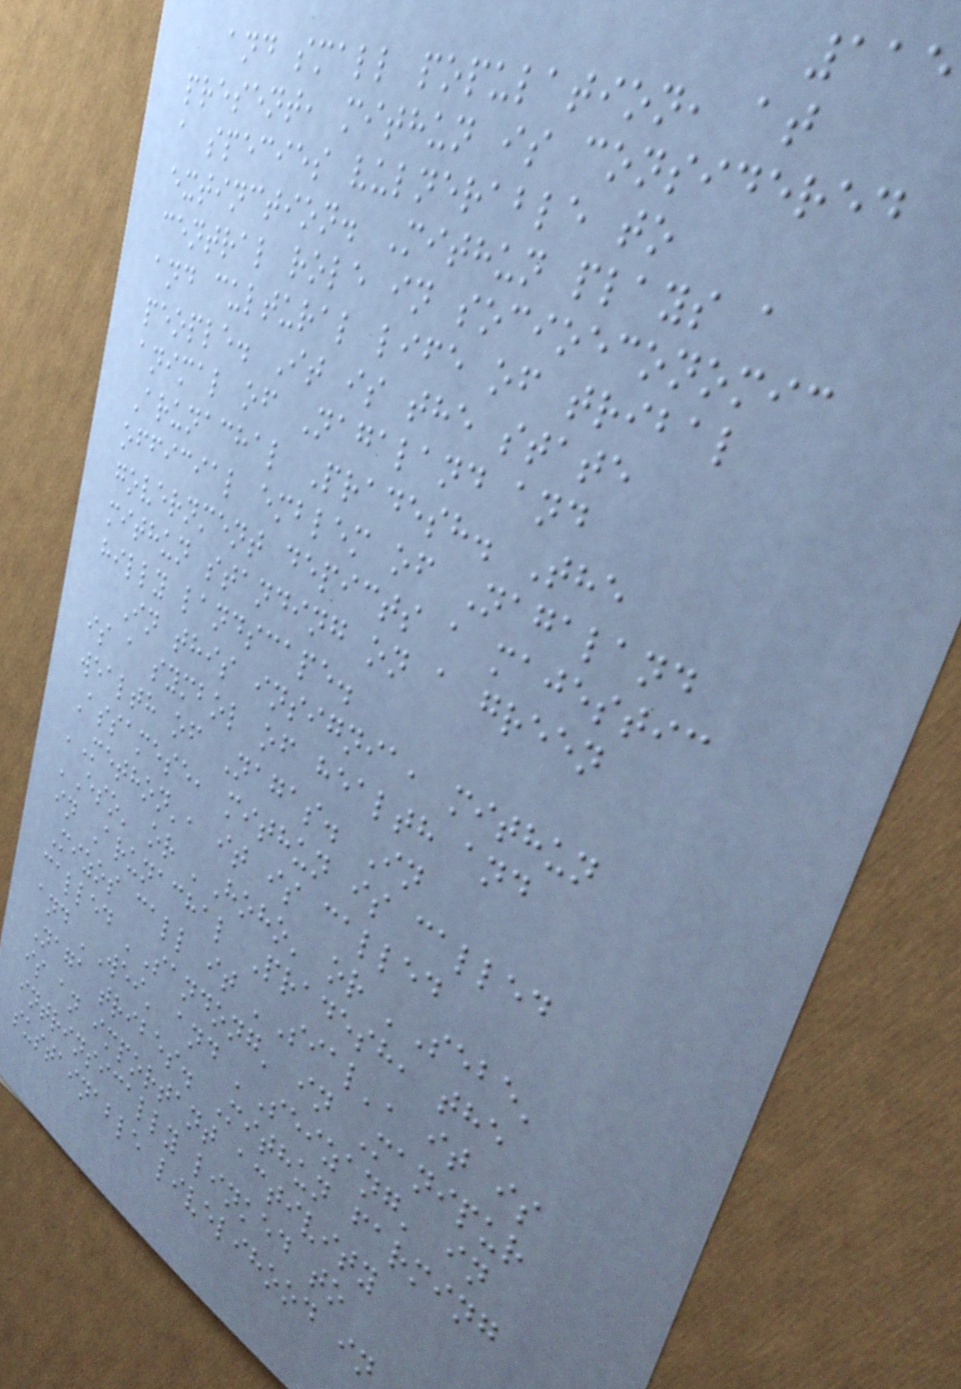115
and small population, at
present, mithun is considered
a species vulnerable to
extinction. Mithun plays a
central role in socioeconomic
and cultural life of tribal
people. It is the state
animal of Nagaland and
Arunachal Pradesh. The
official emblem of Nagaland
government depicts a majestic
mithun standing on a green
hilly landscape.
In this insignia, mithun
is a symbol of health and
wealth of Nagas. In
Assamese, mithun is called
'Methon', it is called
'Eso' or 'Hoho' or 'Sebe'
in Arunachal Pradesh, the
Mizos call it 'Sial', it is
called 'Sandong' in Manipur
and 'Wei' and 'Seizang' in
Naga tribes. Mithun farming
is an important activity
intrinsically linked to
sustainable livelihood in
